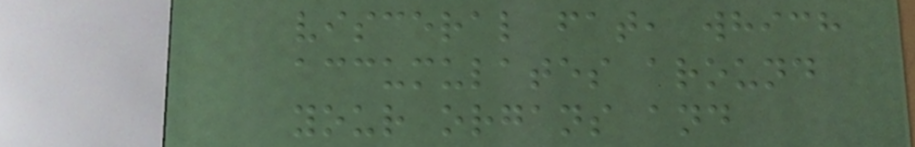visceral fat, which
accumulates around
your organs and
